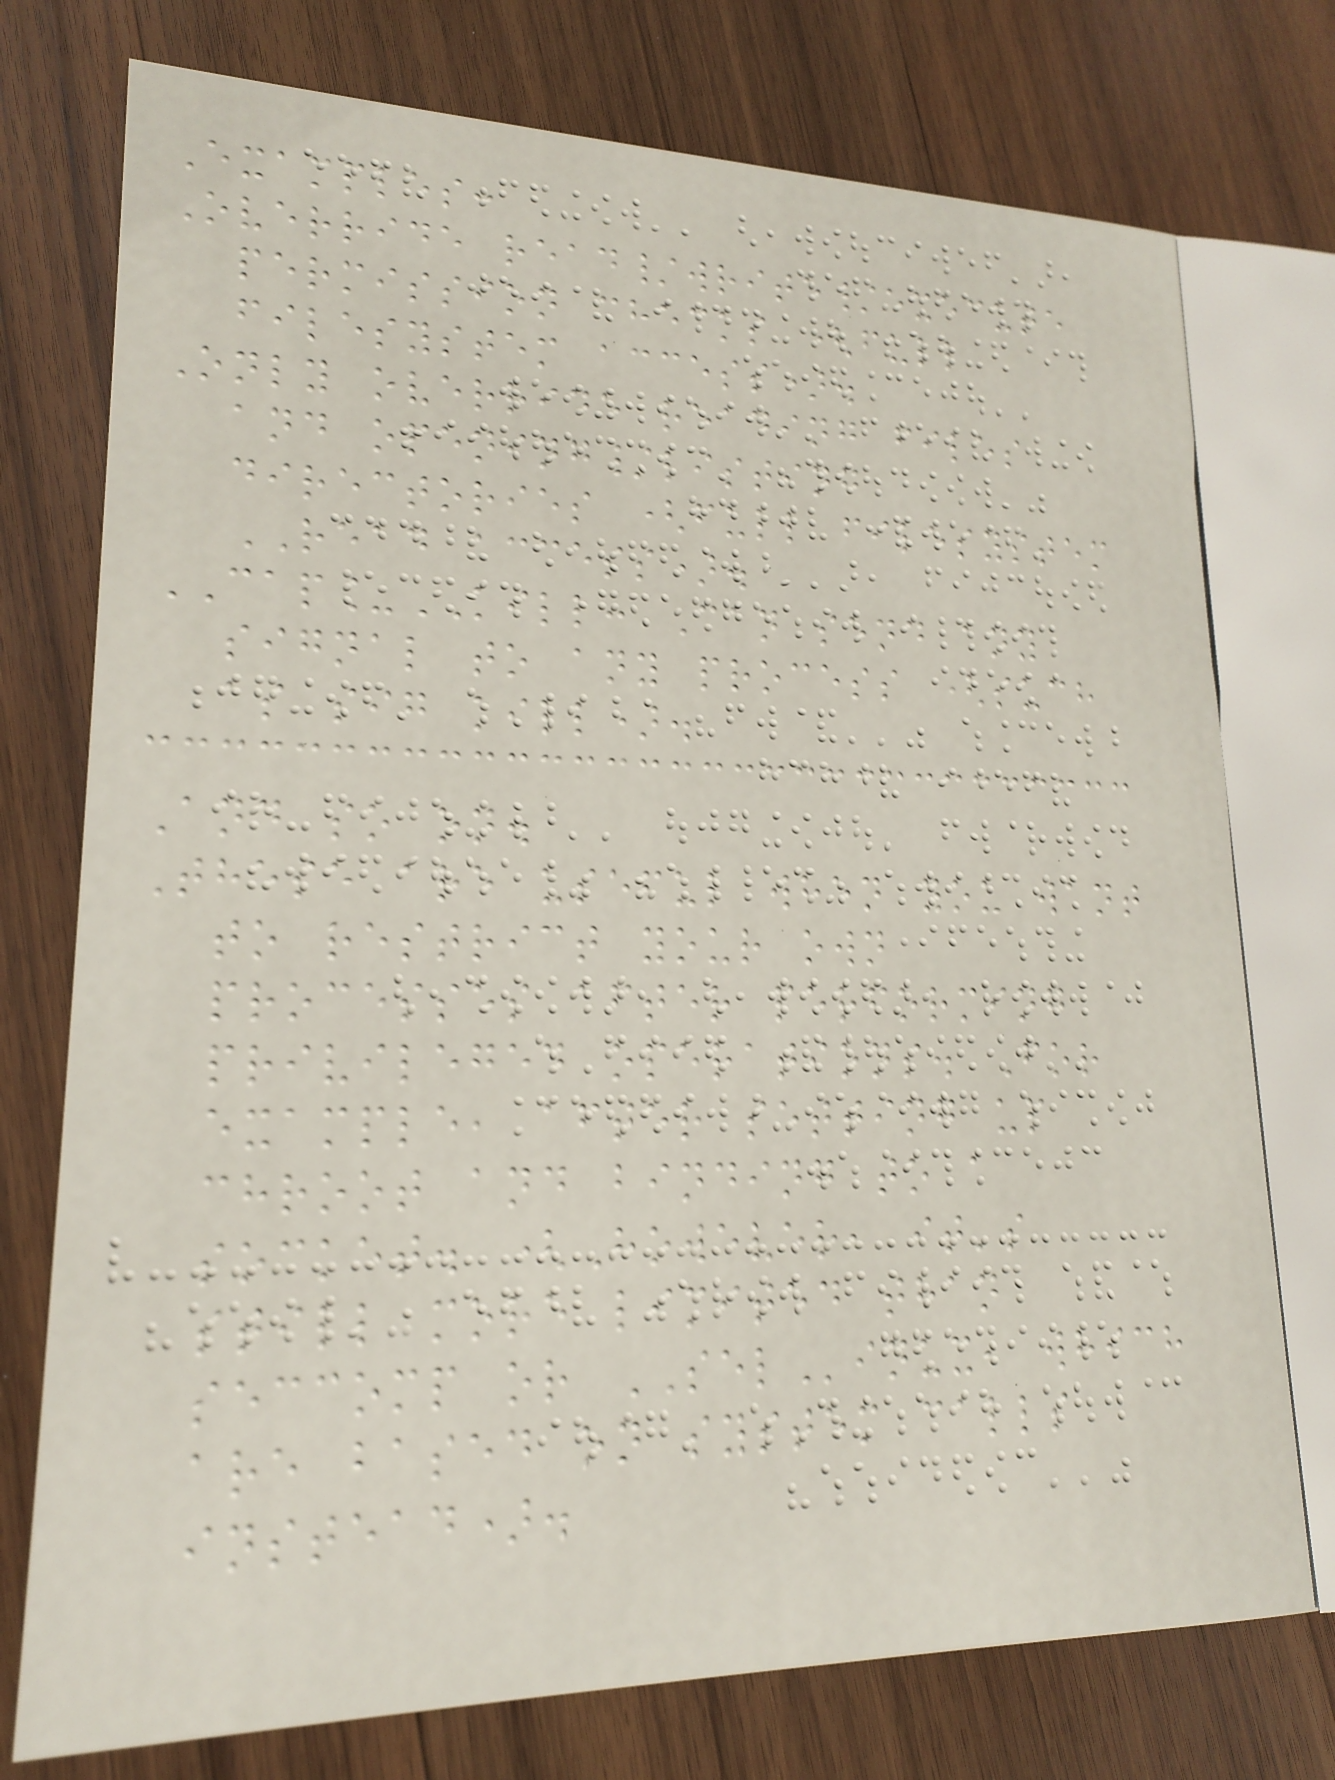Examples:
Override read/write/execute
permission checks (full
filesystem access).
Only override reading files
and opening/listing
directories (full filesystem
READ access).
CAP_KILL: Can send any
signal to any process (such
as sig kill).
And so on.
These are useful when you want
to restrict your own
processes after performing
privileged operations. For
example, after setting up
chroot and binding to a
socket. (However, it's
still more limited than
seccomp or SELinux, which
are based on system calls
instead).
